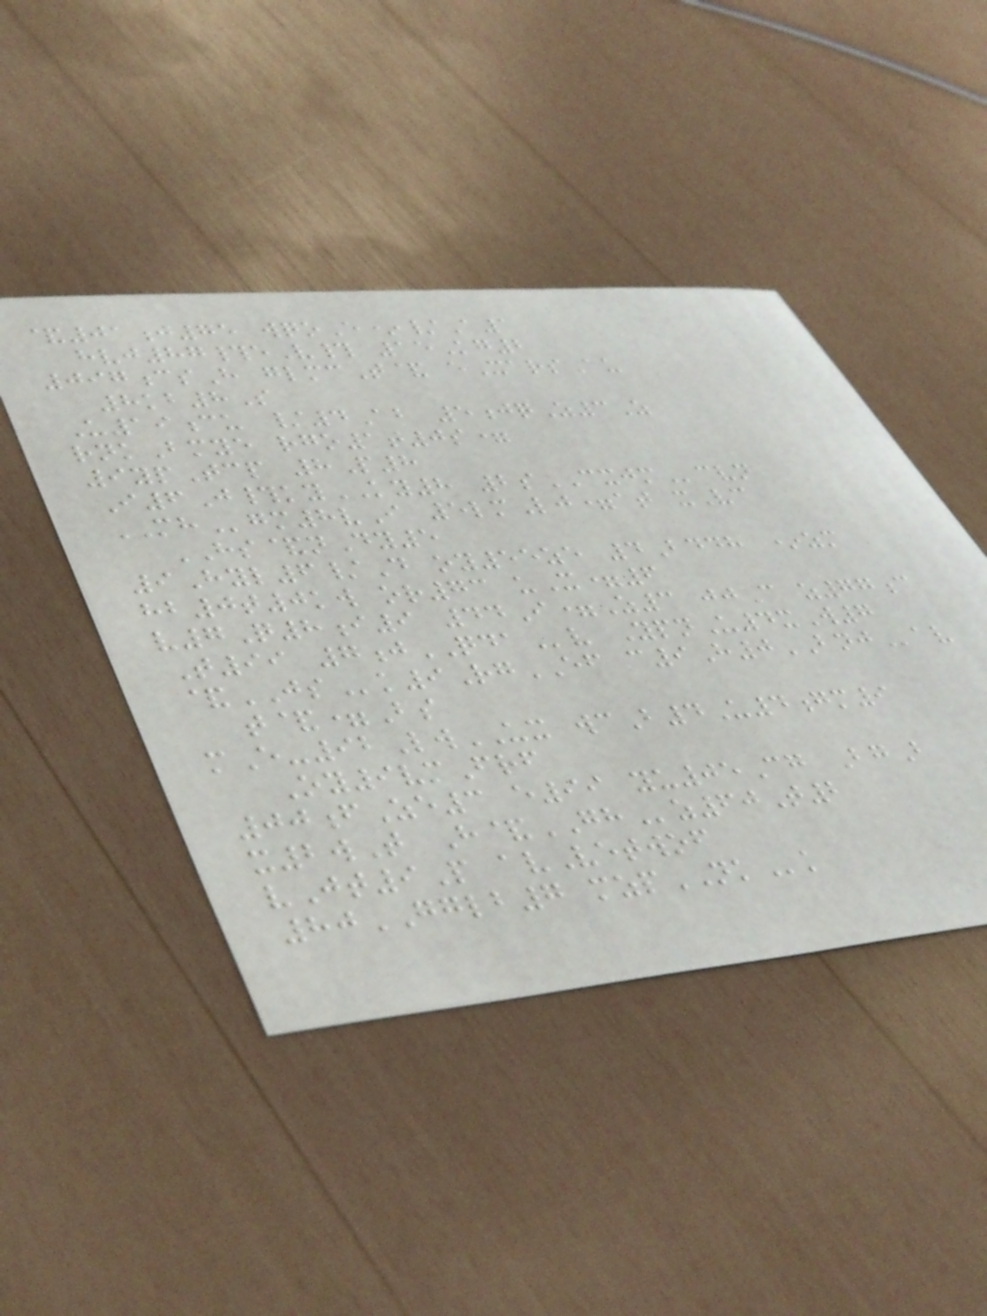&01j75 wqoE*/A1
hvj87#eV# 15Kg2
097csH glmcT& eXarsAu
8kb8S
U19cu /4Ab 5jqZ3Z
rnkBmye rgo1t0s=
9ypTcp 8P8
I6J#kyKY8 2sCXJMcvn
MHgm8vI 5lmLj=at xVc
HS&nDy5
9Hyl6/D oy55ze 4Bddh *zm
hb0t0kw or73 uX=6
v7Q8i9 44I=Z3 jjC z77c
T99 7jQDAv YpnU4xW7
&JSk9RgEF c9H0BNJav
t&=Bs
mE-92LwUX wcB4U4gm9
Oy9vmFrf
00fZe3 e99 yu05Cg BgB
x2wT H&GHz60T2
vJt9P avVetwof
80GGLB7 mzpNKk
